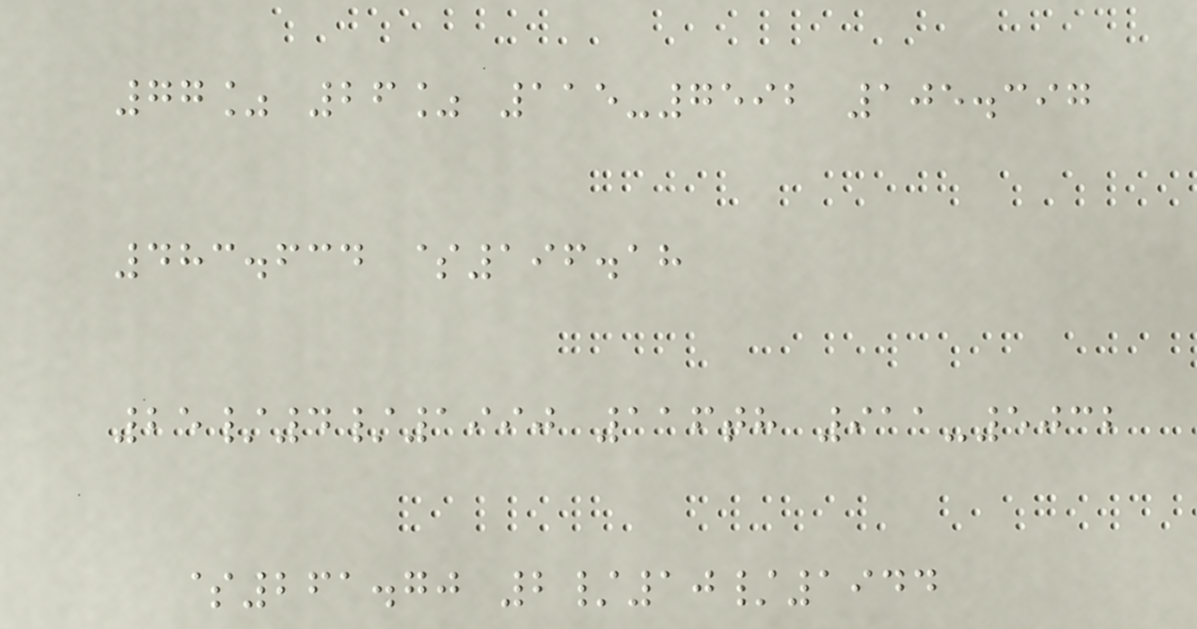77% 26% 115-7592 105.397
483.634 $196.18
25/4/1990 116th 911-5032
$261.70 2/10/1944
